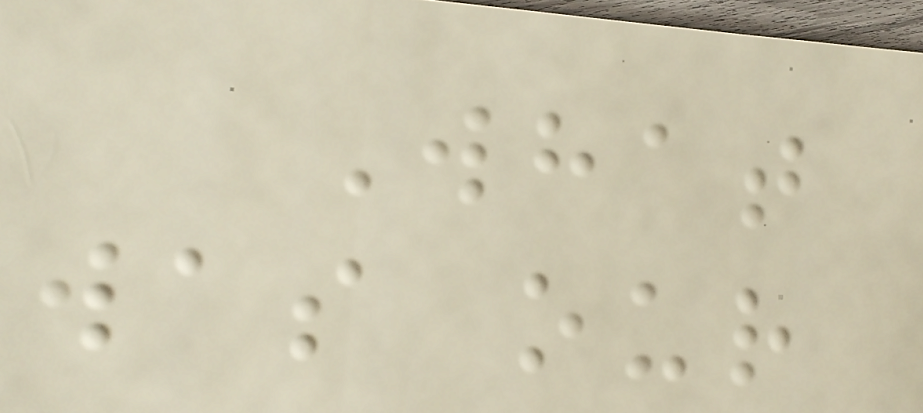What
was our
